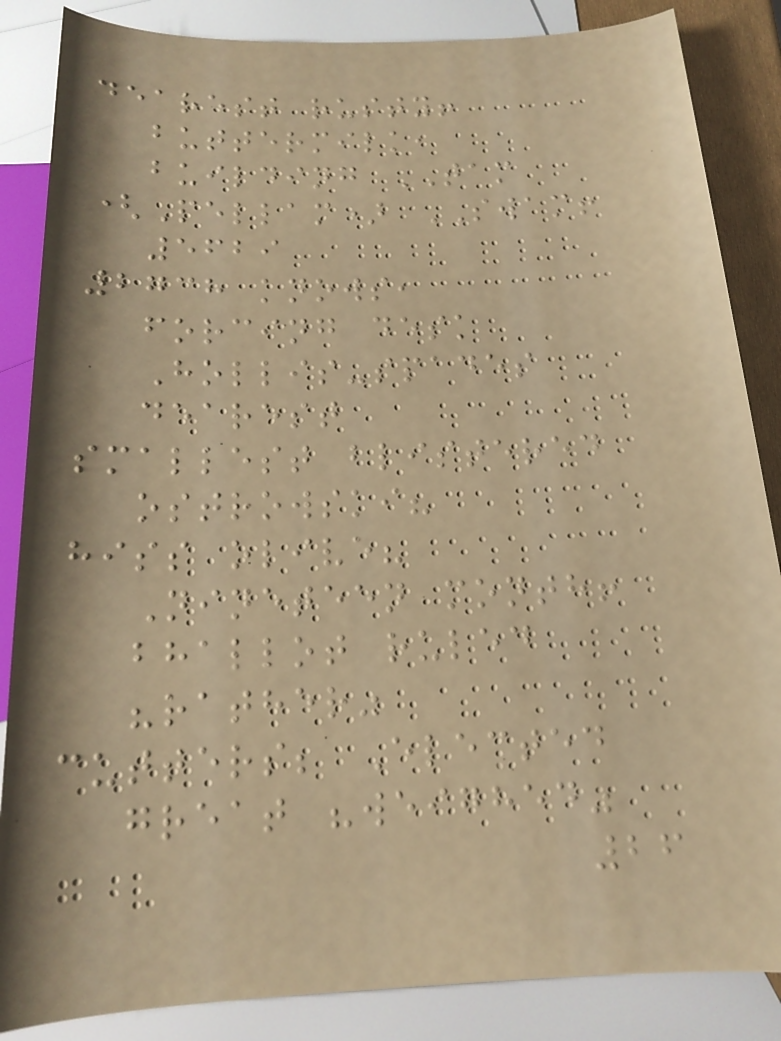dearest rusty!
buttermilk,
building TAM
(Pellam) SWAM!
5629
2738 knows,
forcing desk
Hollis-spades
dearest
smallest blistered
ostrowski?
hiss olive?
Nineteen month!
bhallot ruled
"rather"
cutters; Elected
great "weighed"
26
